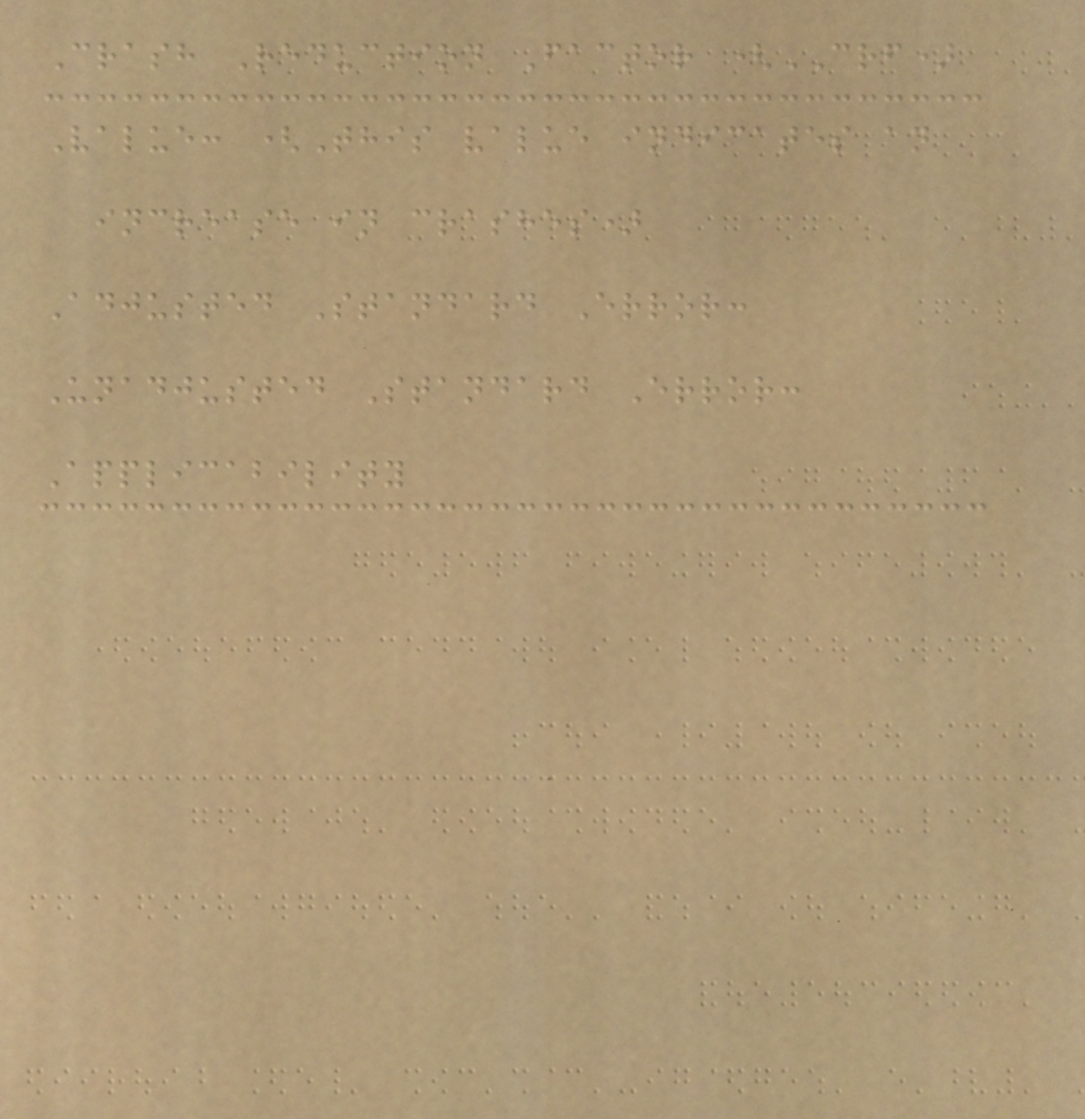Crash Reduction Factor (CRF)
Value: (This value indicates an
increase in crashes)
Adjusted Standard Error:
Unadjusted Standard Error:
Applicability
